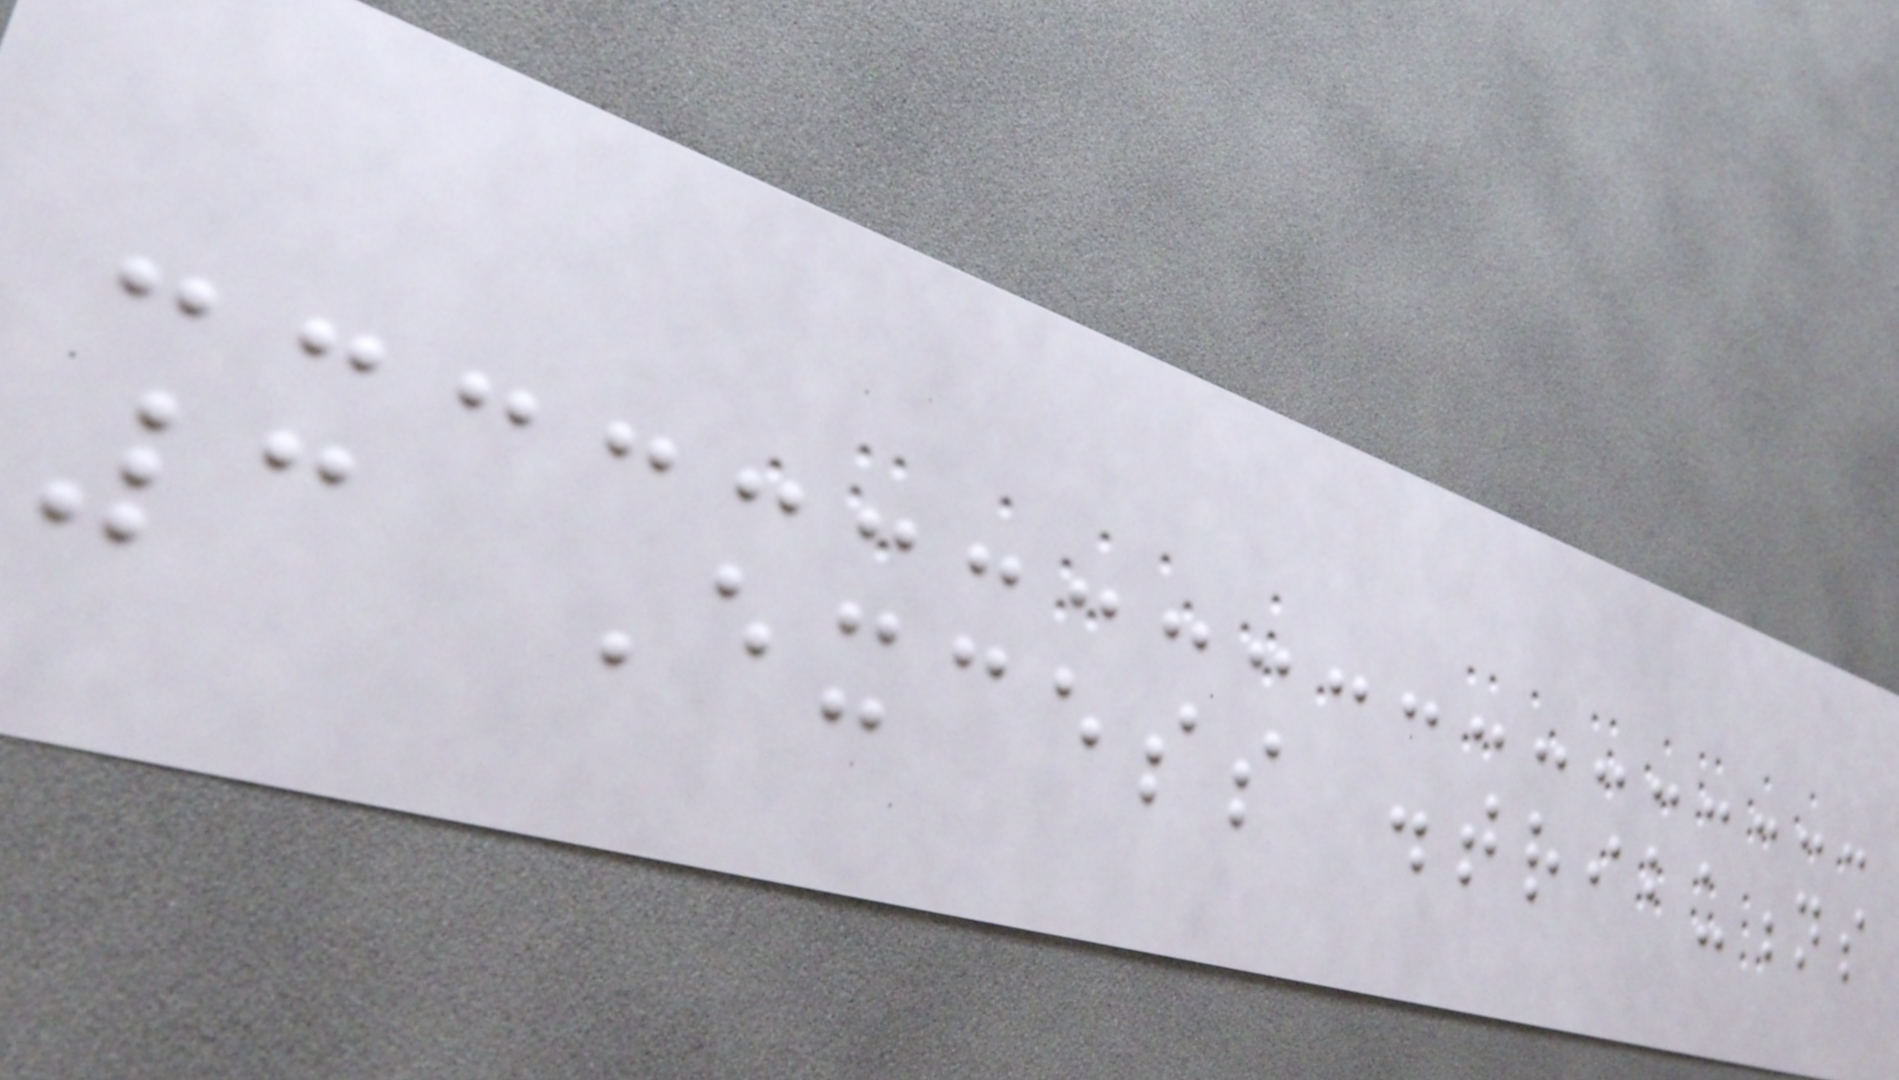3 Excess distributions
